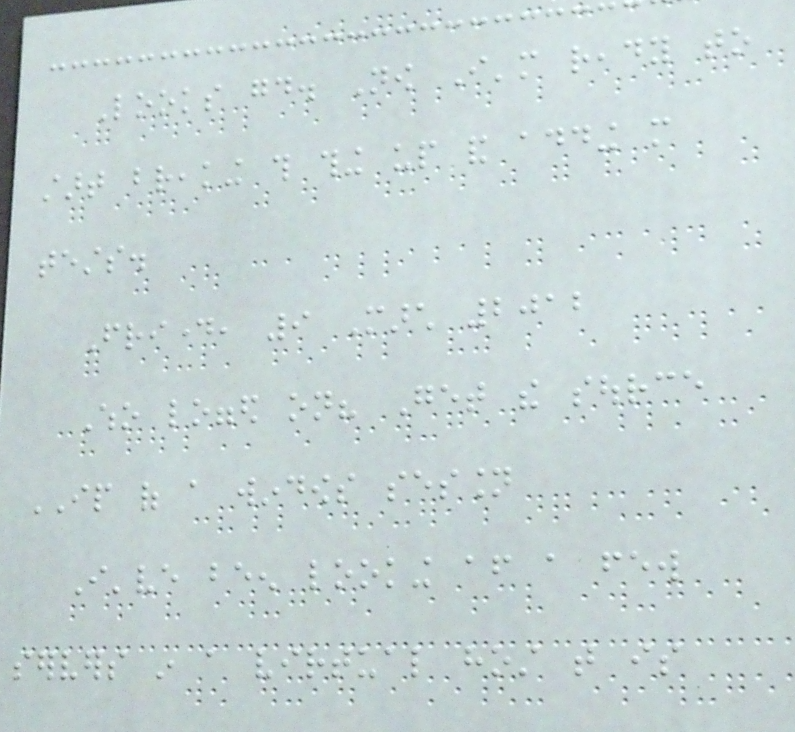Looks good. Now I'm ready to
start breaking this thing up and adding more
tests.
Friday, 9 March 2012
Who logged on? Get the source
IP of a windows session
I've been looking after a few
servers in a virtual host that is
